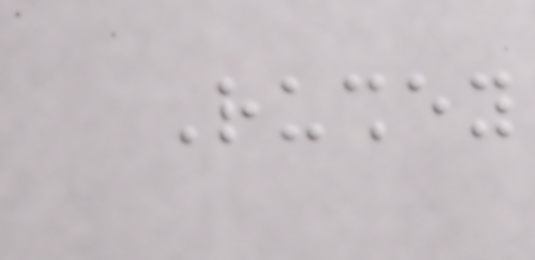Rushey
